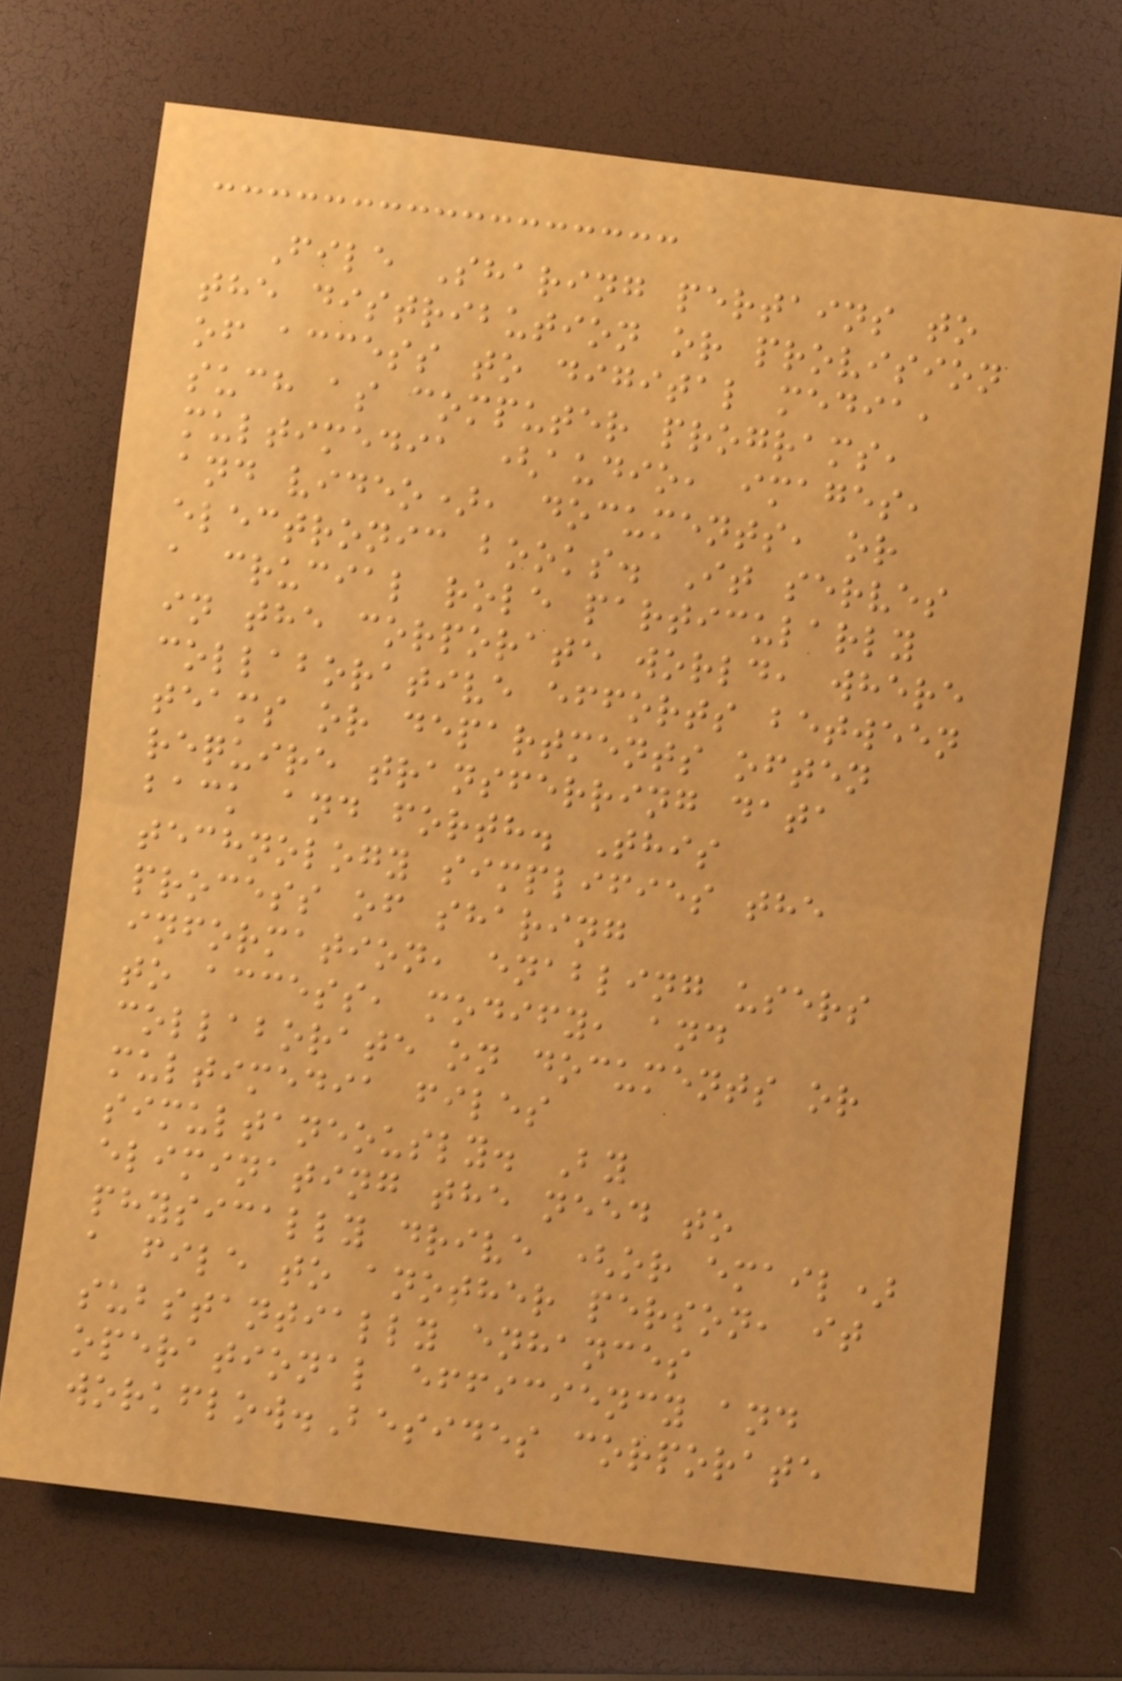File Sharing pertains to
the distribution or provision
of access to digital media,
such as computer programs,
multimedia (audio, images,
and video), documents, or
electronic books. It serves
a crucial role particularly
in the corporate world, where
collaborative efforts between
teams or departments often
require transferring data
back and forth. This
technology simplifies the
process of sharing
information, enabling users
to access, modify, and
collaborate on documents or
multimedia files
simultaneously. By
eliminating the need to
physically drive (or email)
a file to another person, it
substantially enhances
operational efficiency and
workflow.Besides corporate
